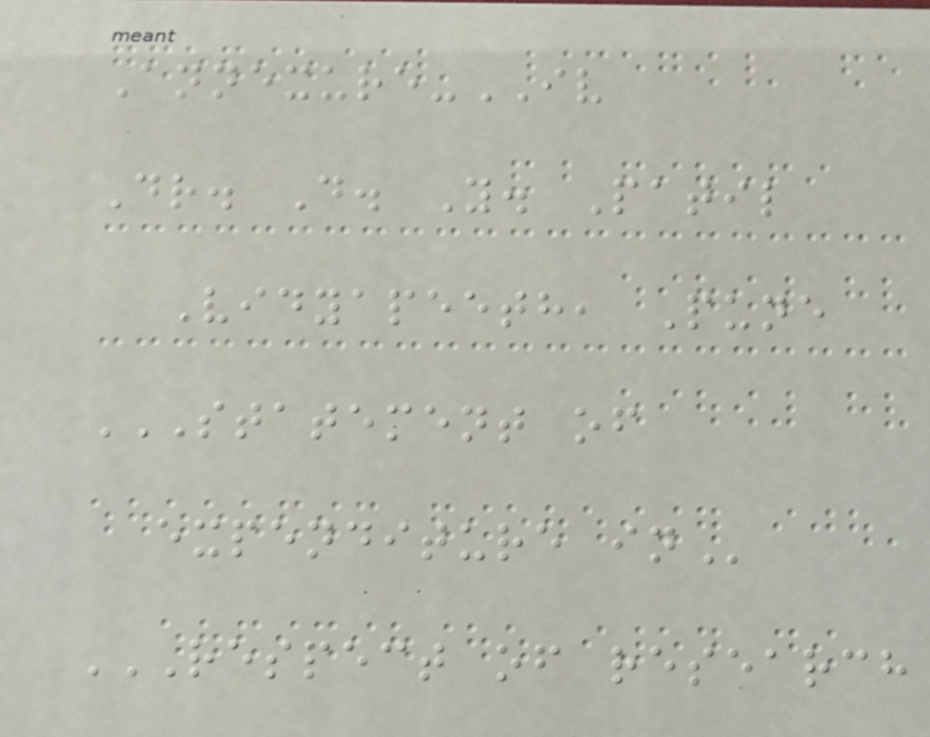Annexure-IV
Dr. D. Y. Patil
Vidyapeeth, Pune
STATEMENT OF
EXPENDITURE IN
RESPECT OF RESEARCH
